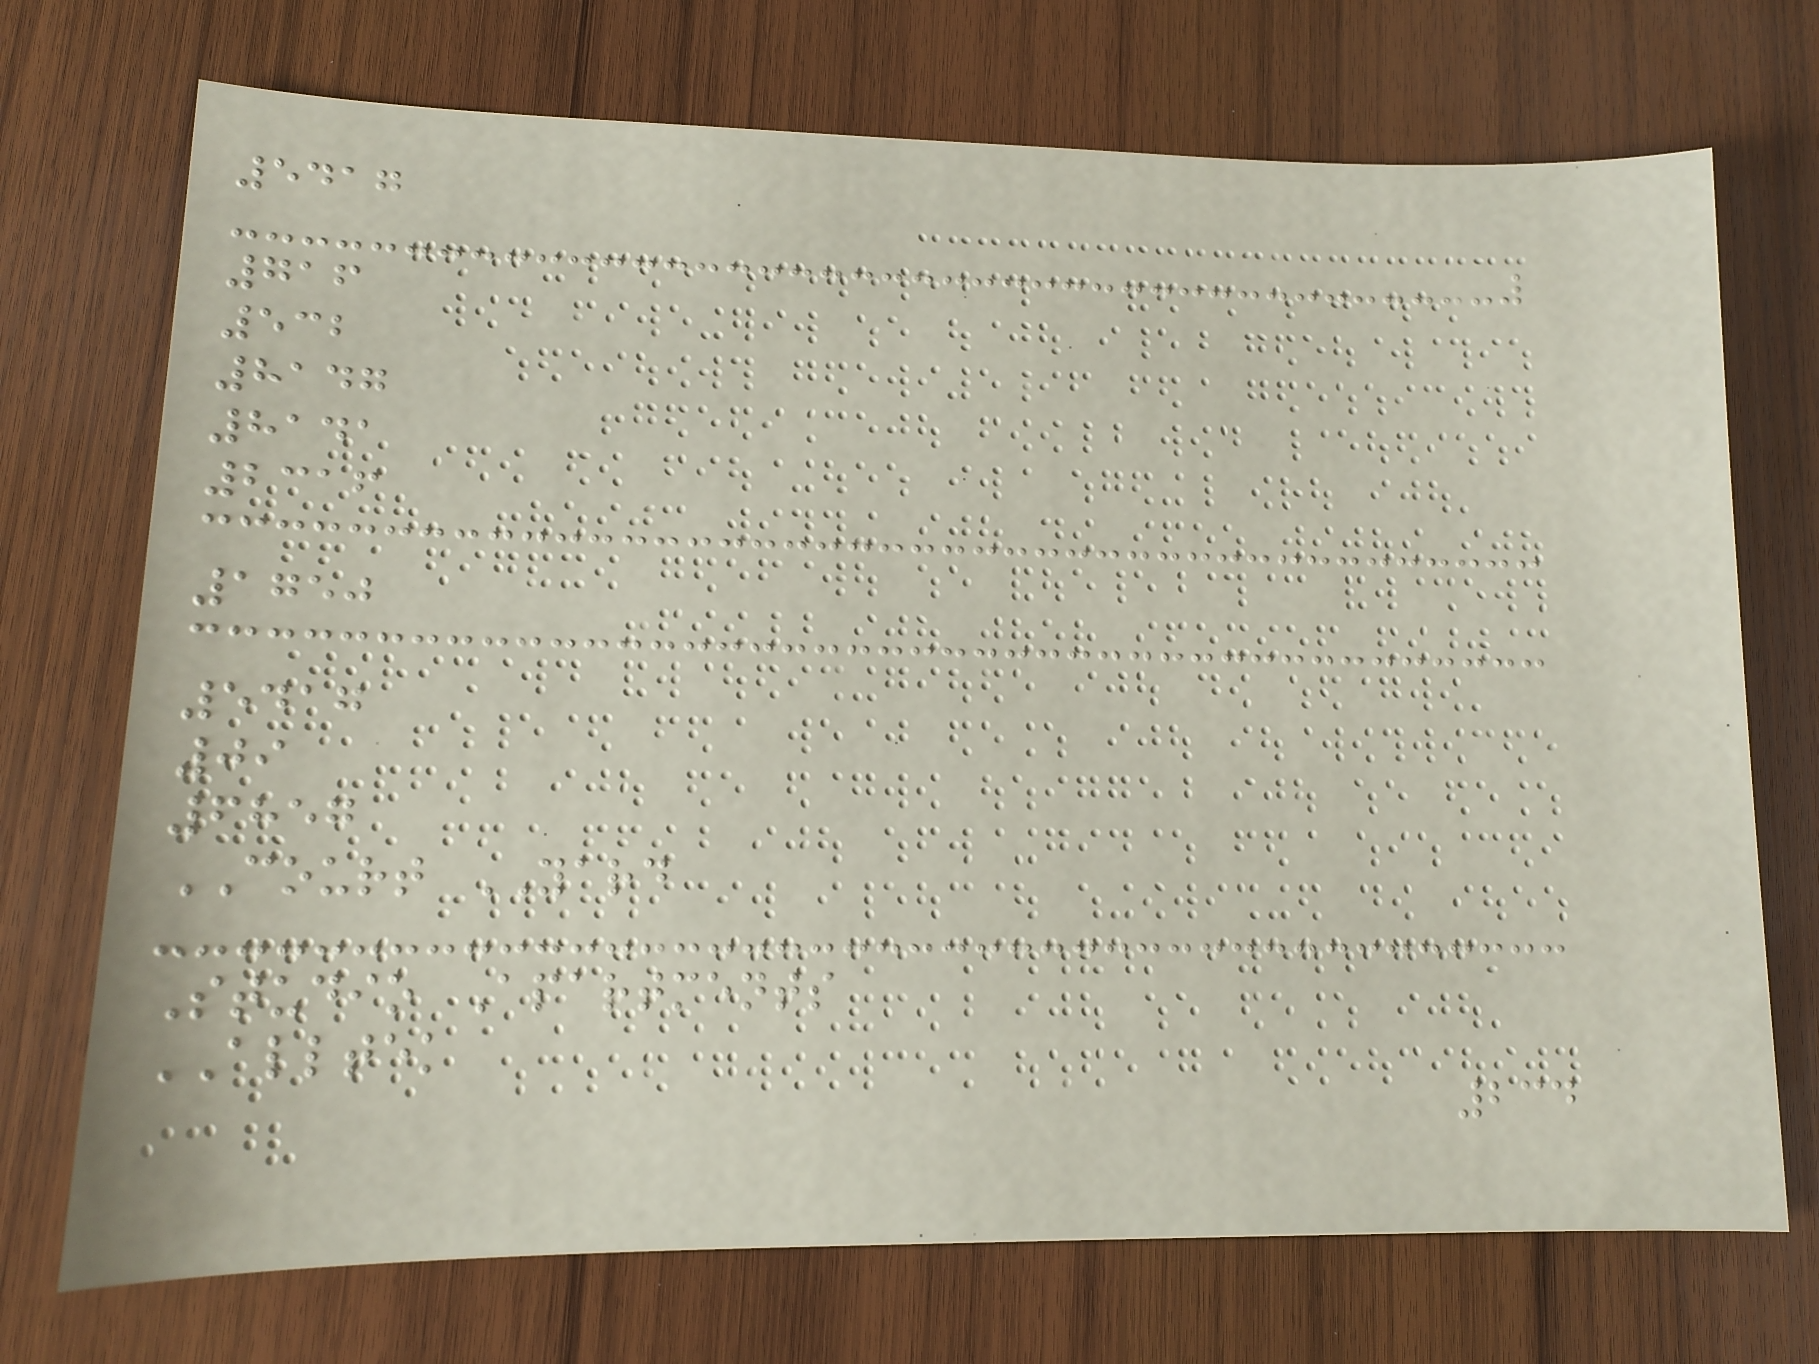5417
716
532
8147
8141
2316
1750
5417
09
6857
COURT YARD
Studio Apartments
ALLTEK
234
